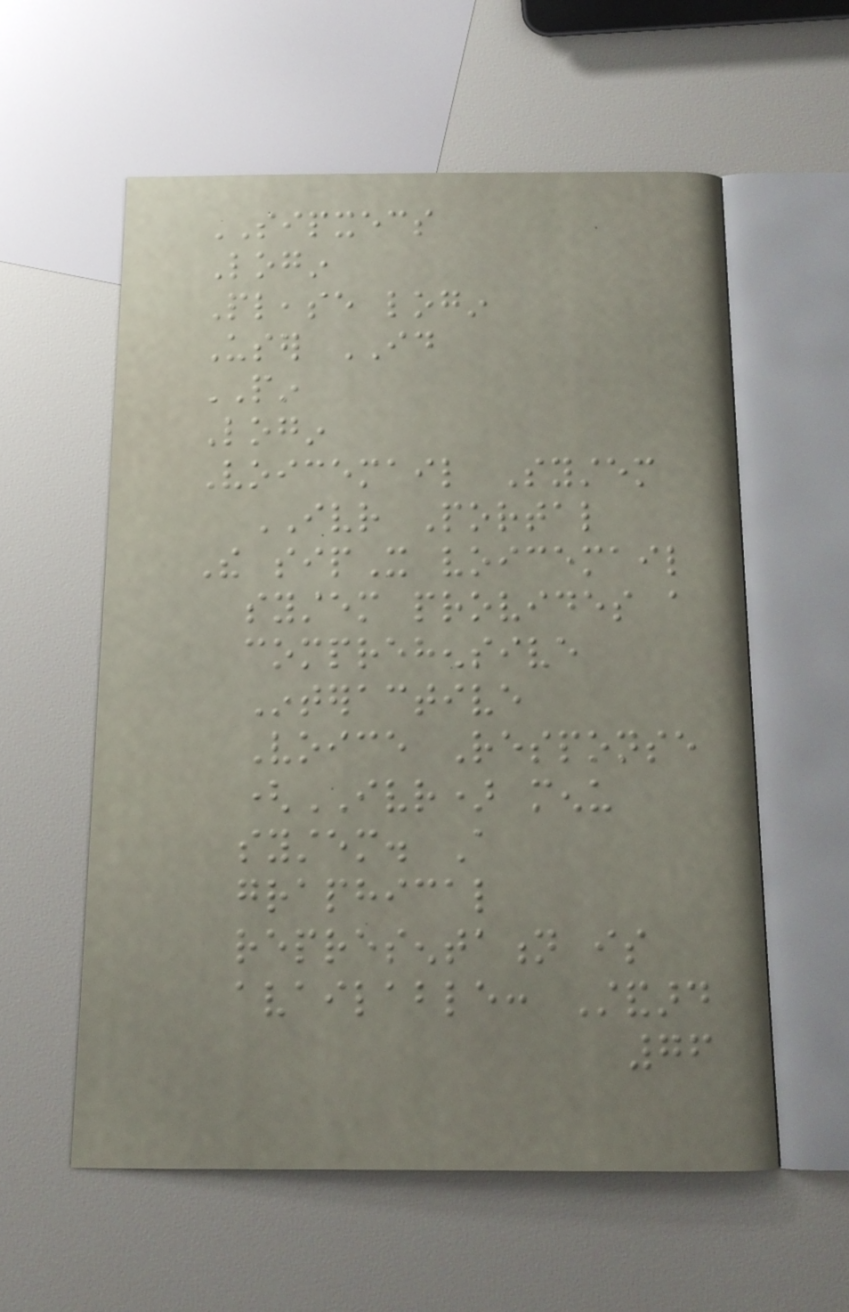SIPXECS
Login
Please login
User ID
PIN
Login
Voicemail System
IVR Portal
The sipX voicemail
system provides a
comprehensive
Interactive
Voice Response
(IVR) menu
system. A
graphical
representation is
available: Standard
76
